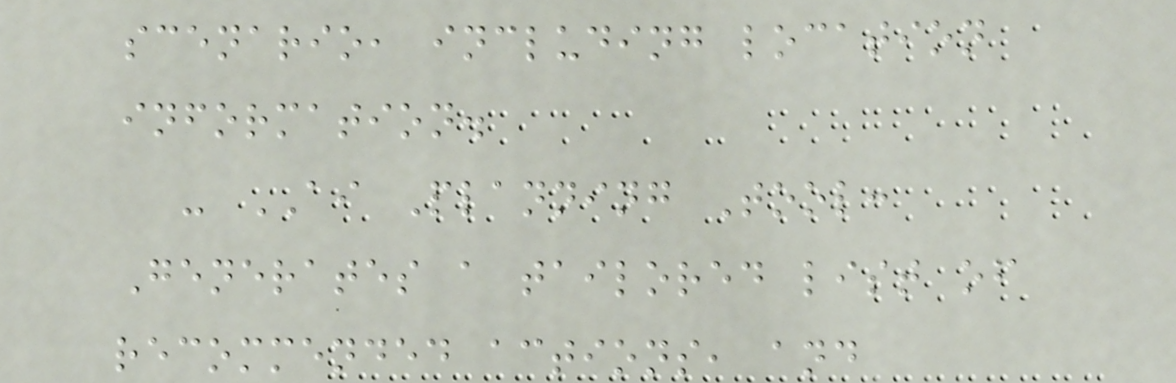scenario, including location
information.
- AI Planning Tool:
Generates a tailored list of
recommended actions, and
